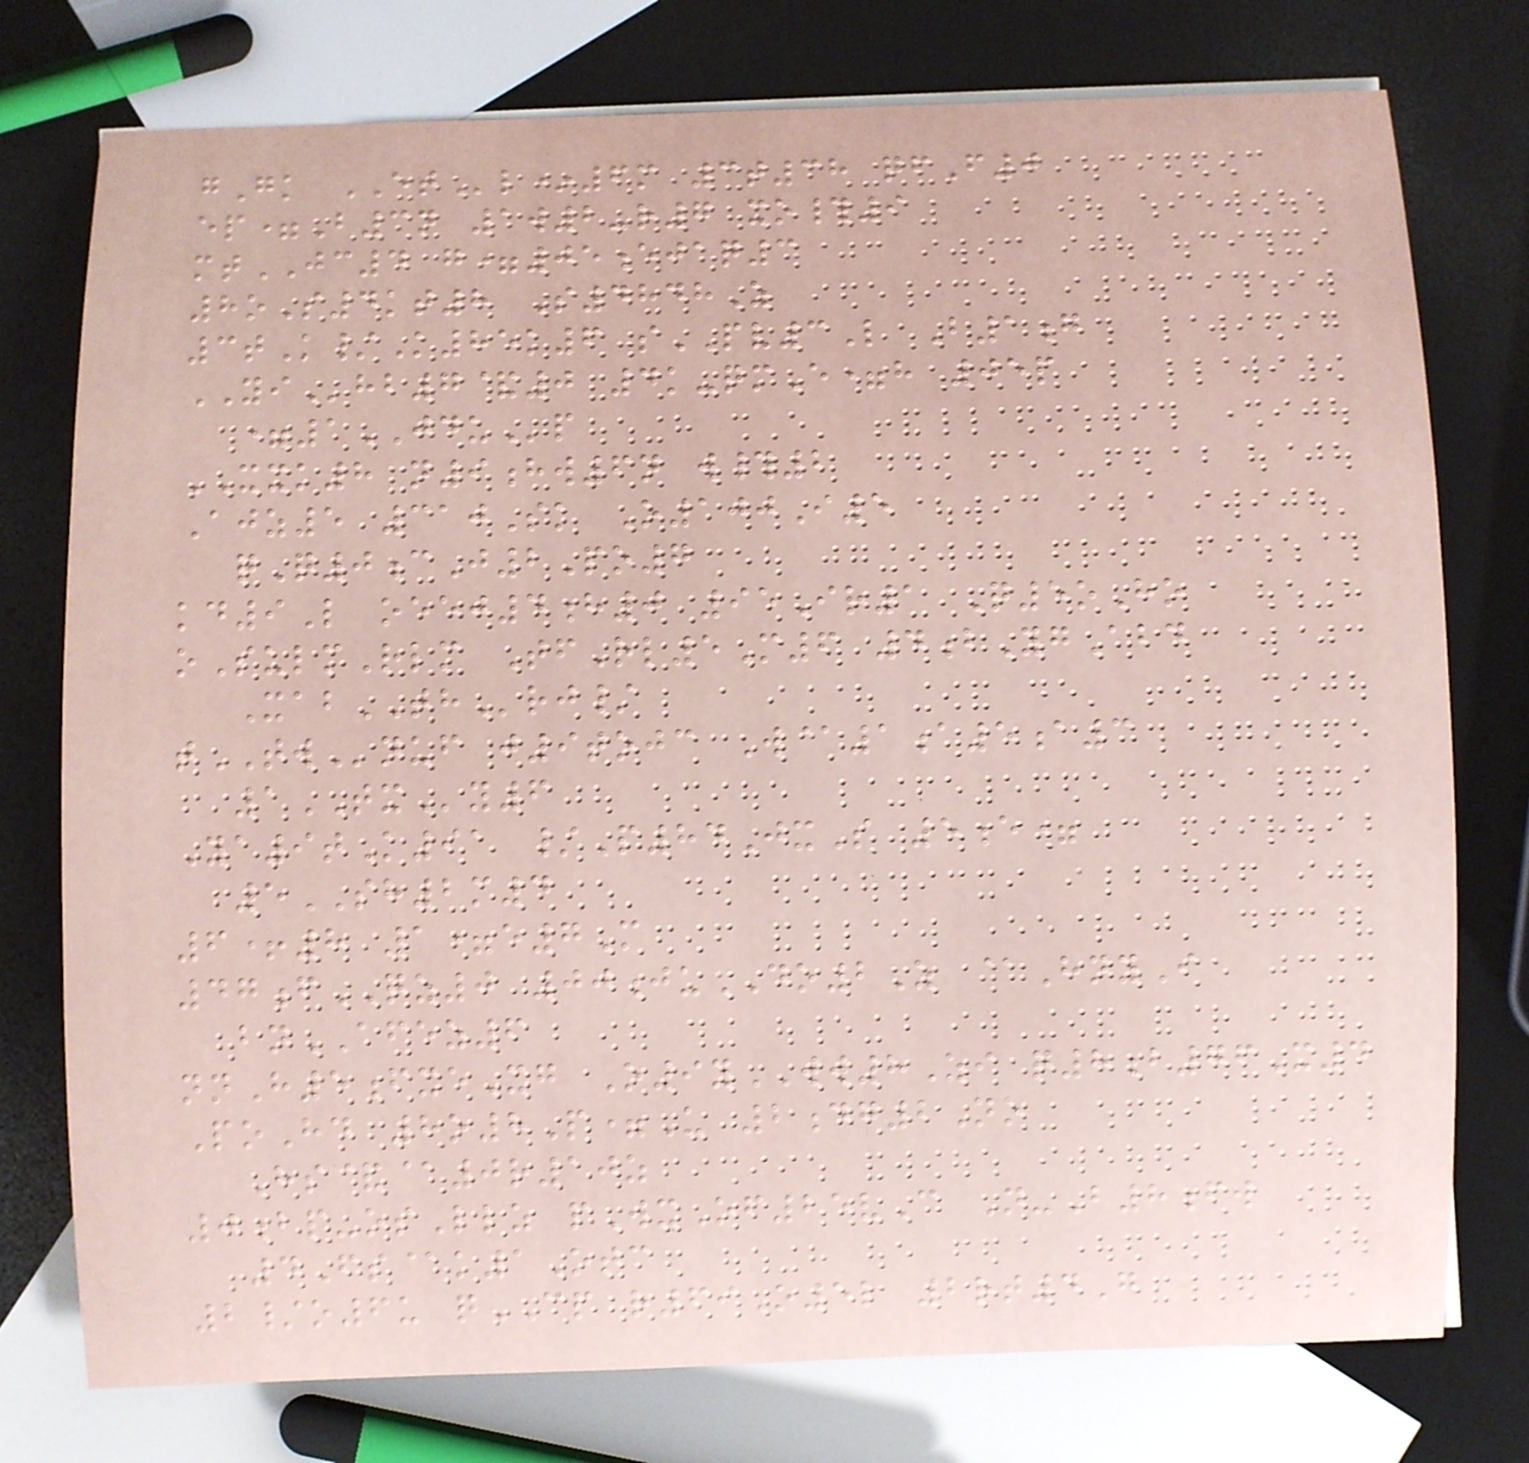gGk ETl*6m 3t38 qfF0
ep=B3n 1w2-r7 xo#9
mtJC4 g=05ejaq3
8oS4kt8 S4848Z
3tK/K85k6 sPV3L B1g
YIhb7&0 4k-qmE=h 05p
=1JDUp
XXK8 n9hw6n w#2
Ajz5 310Sk O100I5
qQ0cJ2Po7
kd9L oeej4h0 95Ir1 Q5oHo
oSulmRlm TfRl5M6 4bYgAbd
XabTHrj/
tTWnuf j9tojc W@1a5a3
1TXy6
Ya9tK91 /P84JxS 5e=
5SH2m4
6+8 1=e7M
47fQZ0 00juDO2Z @HnyI
bnAFEZ6
nnH5fxeXg O9yWW8Zi q8b76X4
PoHd 8o8P=U 2dg2No
Hs&@0r10z
0bp-osLlz pWxOf25vC N-B8fw
4Fs@k1Otc
2/o6u qCP r69O5l 2rt4G
